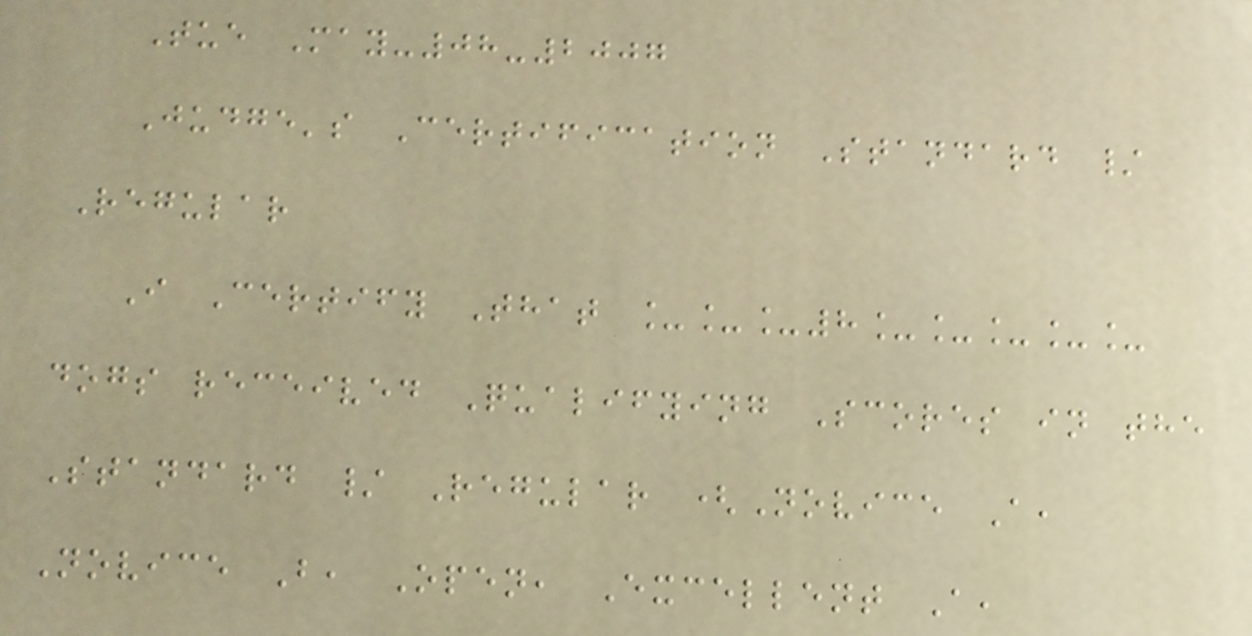Tue May-08-2007
Judge's Certification Standard /
Regular
I Certify That ___8_____
dogs received Qualifying Scores in the
Standard / Regular (Novice A,
Novice B, Open, Excellent A,
